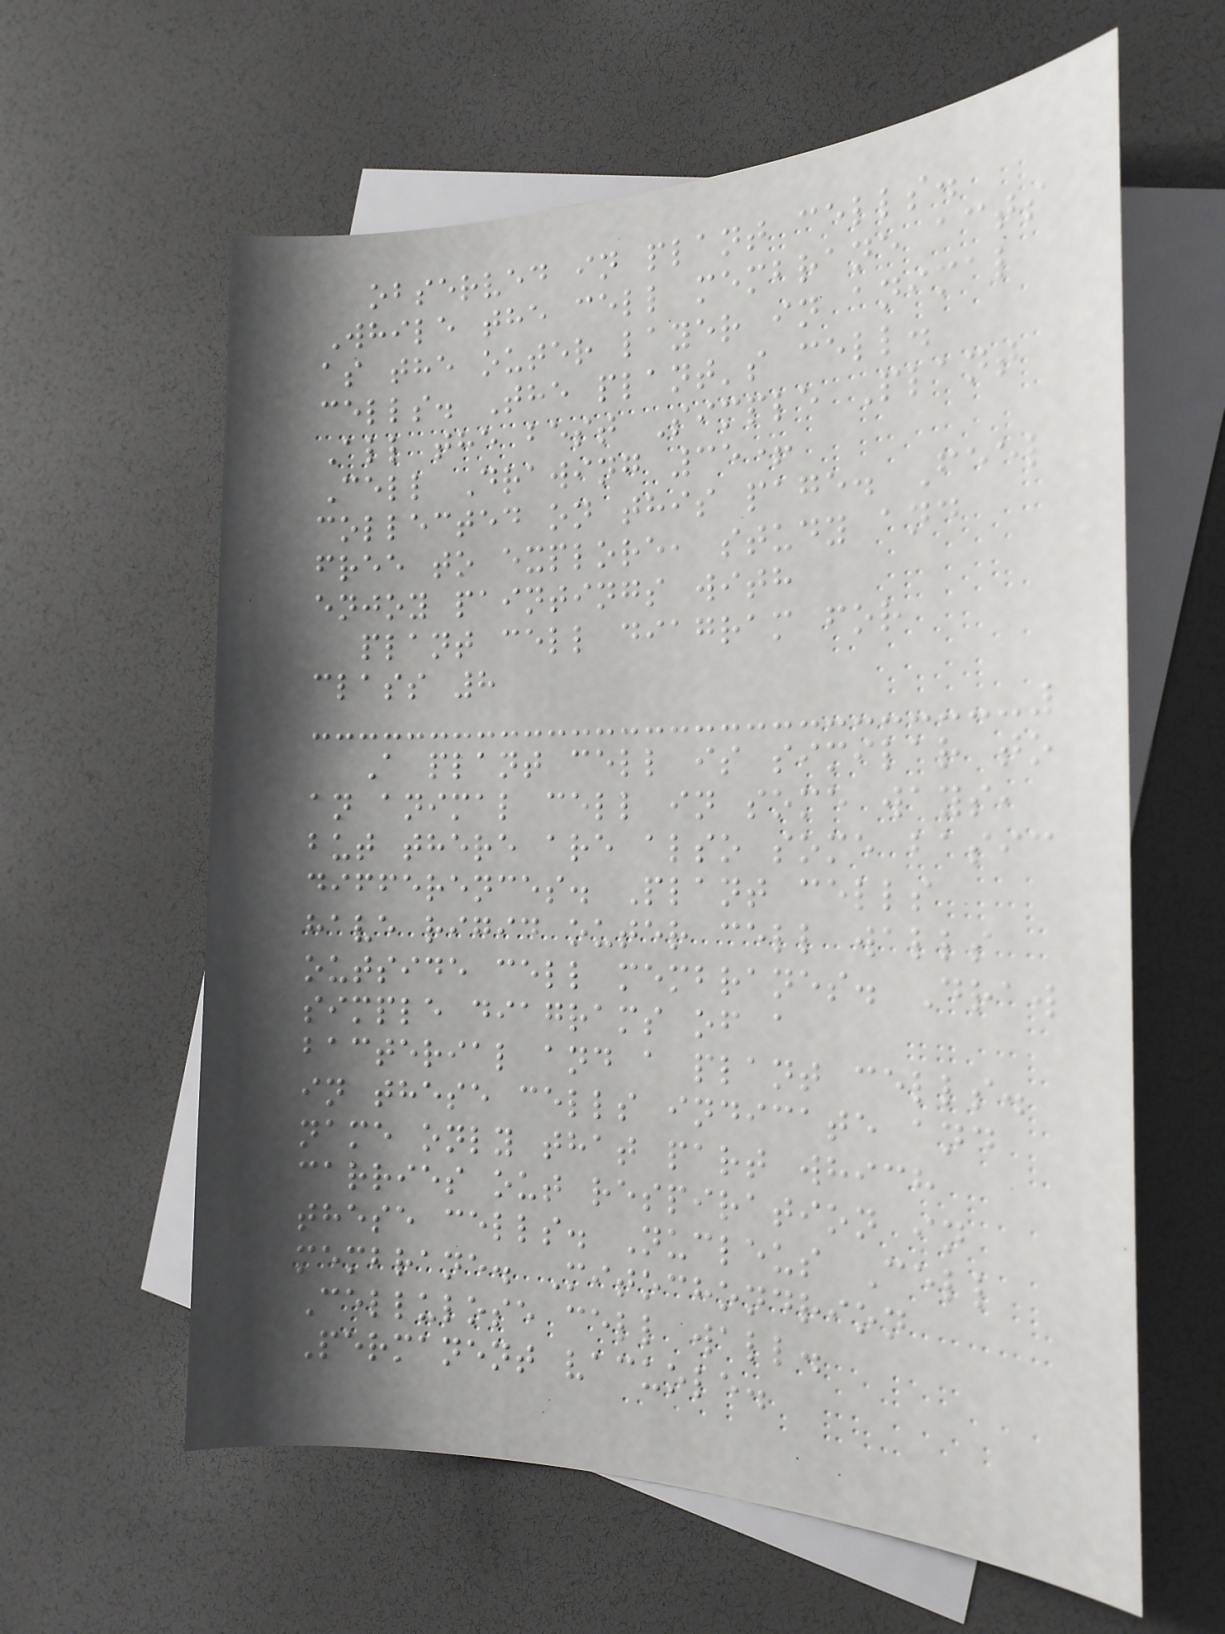observed in plant cells.
While the cell membrane acts
as the outer layer in animal
cells. The plant's cell.
All the best Simple Plant
Cell Drawing 35+
collected on this page. Feel
free to explore, study and
enjoy paintings with
plant cell diagram for
class 8
A plant cell is similar to
an animal cell in some ways,
but there are also some basic
differences. Plant cells
have rigid outer cell walls
outside cell membranes. Draw
simple diagrams of a
bacterial and a plant cells.
in these cells indicate and
name only that part which
carries out respiration in
these cells. Nucleus Cell
membrane. Mitochondrion
Cellulose cell wall.
Permanent vacuole.
